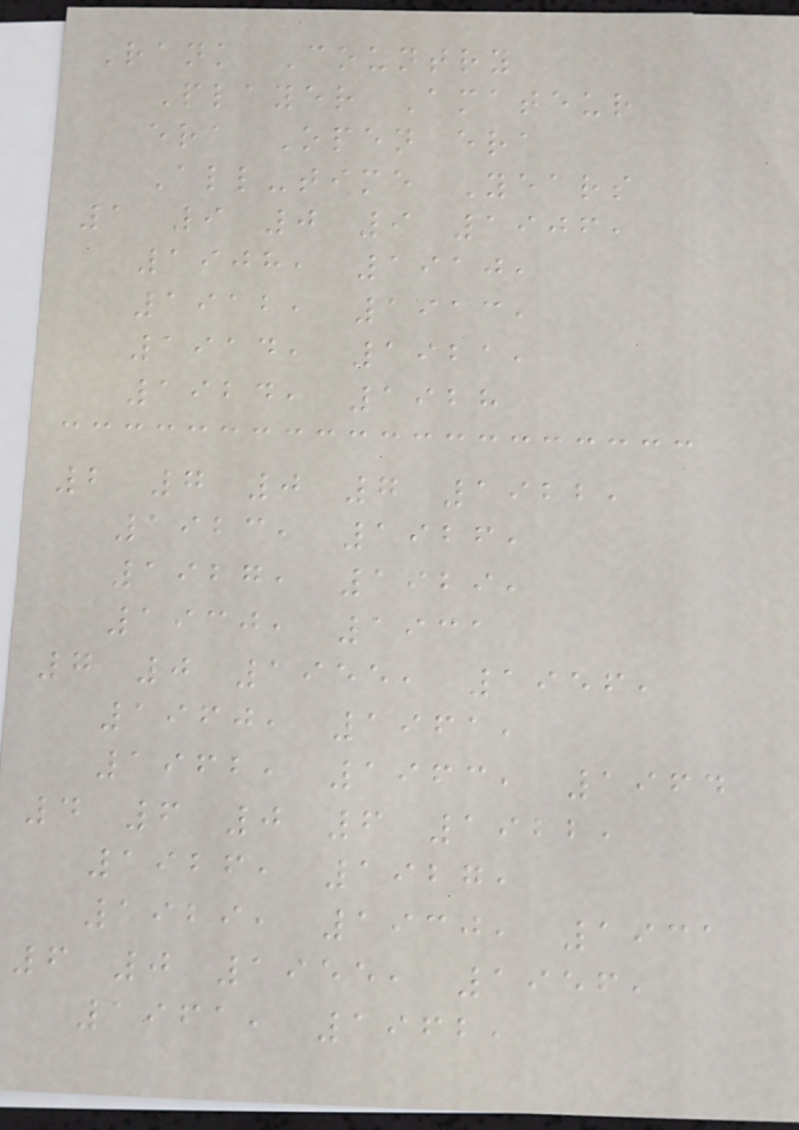Rank Country
Player Amateur
era Open era
All-time Years
1 9 0 9 1906,
1908, 1910,
1912, 1913,
1914, 1921,
1924, 1928
2 7 0 7 1922,
1923, 1926,
1927, 1929,
1930, 1931
7 0 1955, 1956,
1960, 1961,
1962, 1963, 1964
4 6 0 6 1922,
1926, 1927,
1929, 1930, 1931
6 0 1955, 1956,
1961, 1962,
